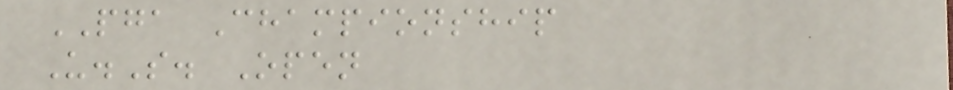PGA Championship
U.S. Open
